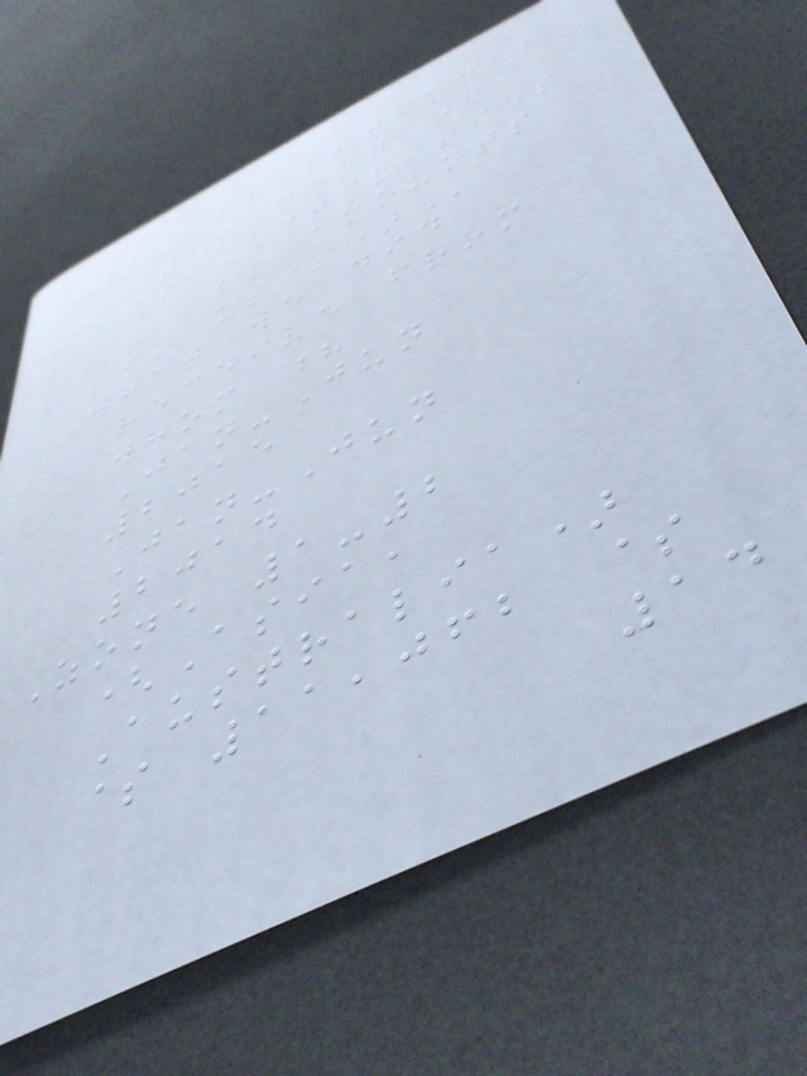(PROVISIONAL
STATEMENT OF
WSA ACTIVITIES
- ALL AMOUNTS
IN US$)
What we did
receive from
whom ?
Jan-Jun
2015
Jan-Jun
2014
Zone 1-2
(Asia,
Australia)
$ 11,062 $
14
